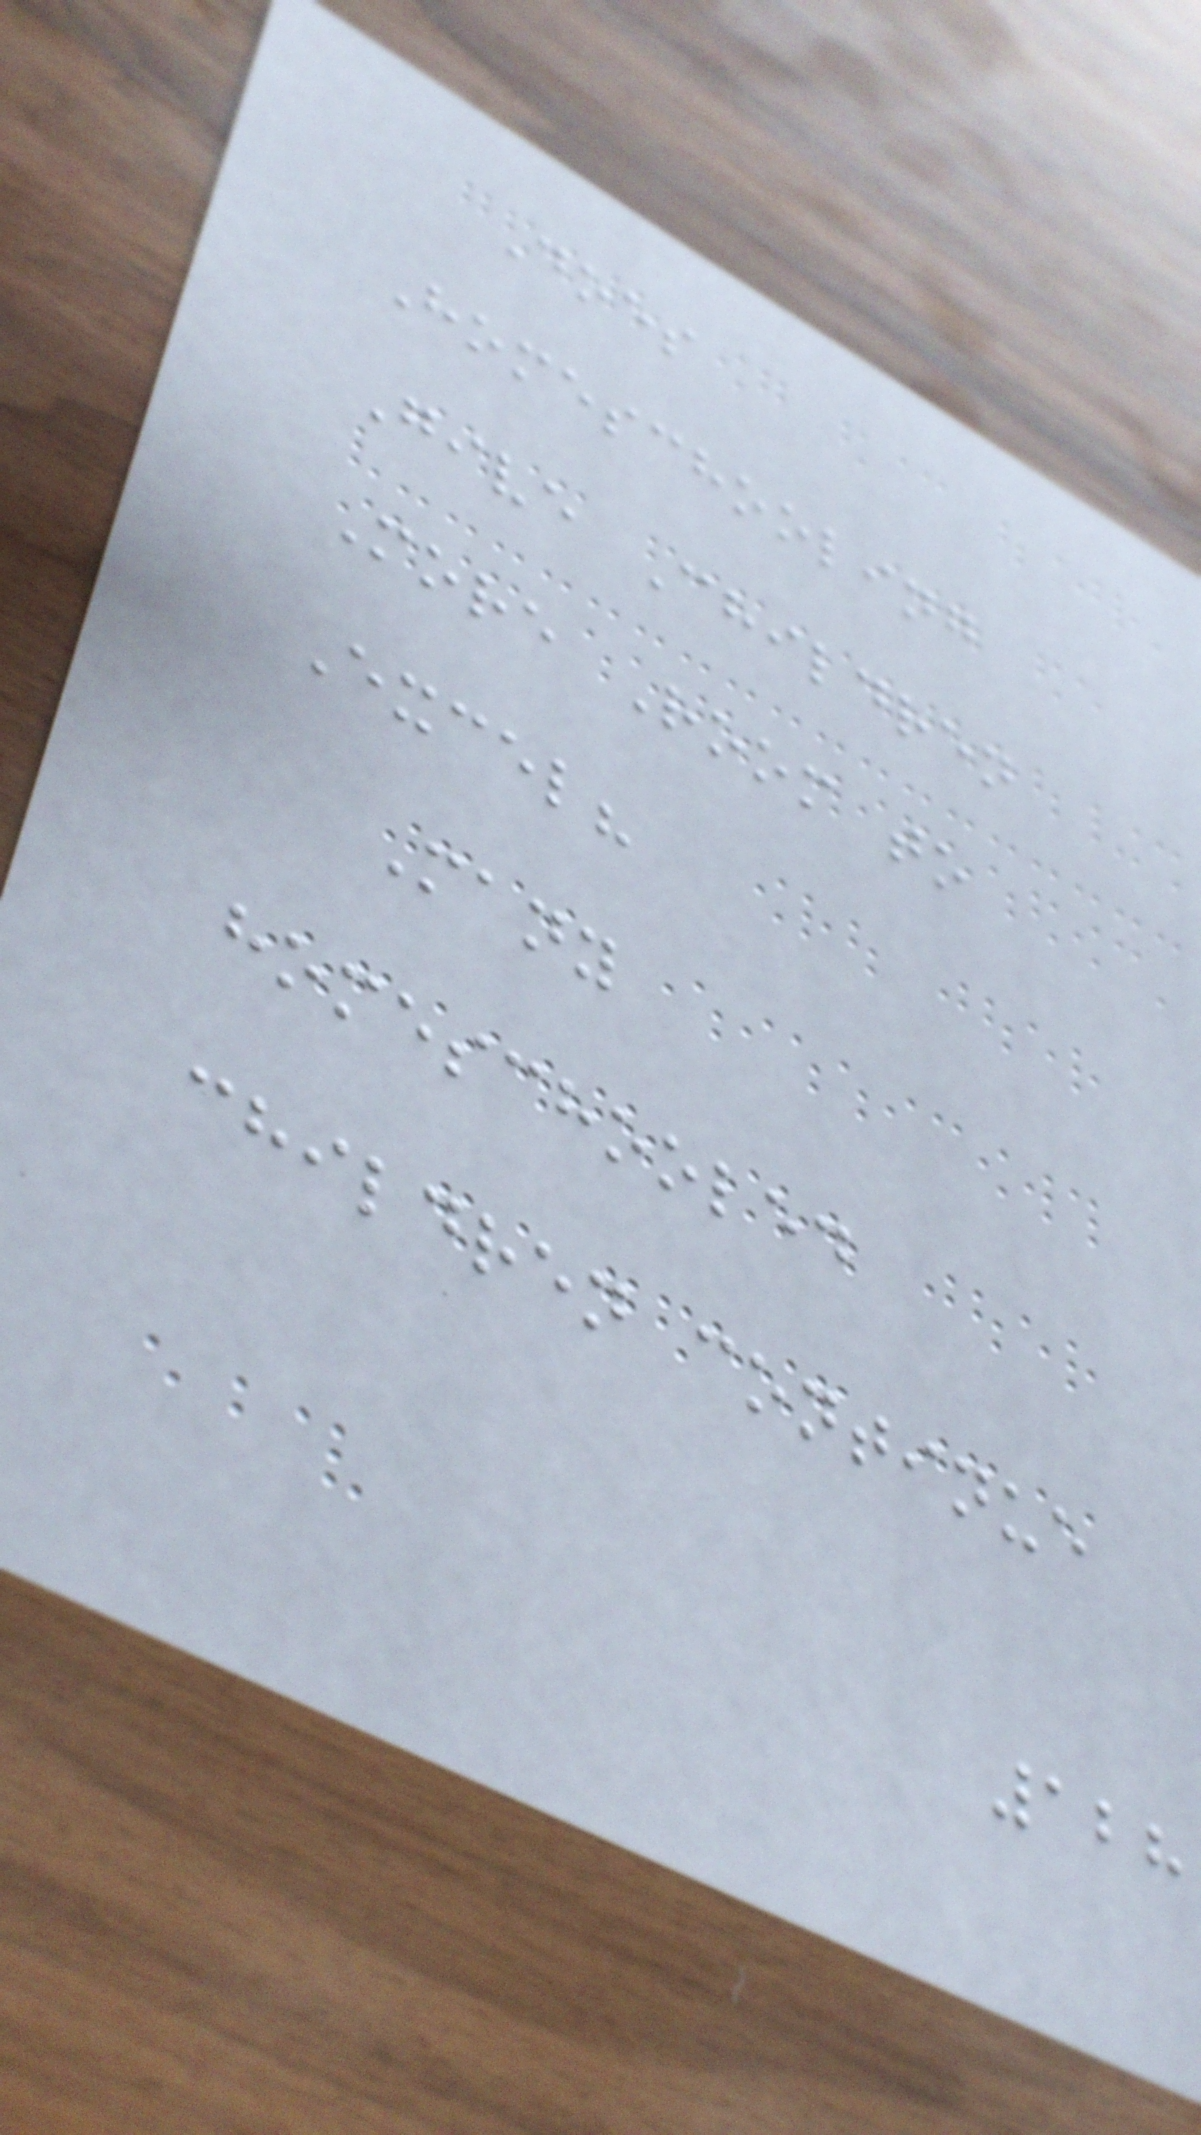Does
Homeschooling
Give Children
More Room to
Excel?
Many
homeschooled
children continue
128
